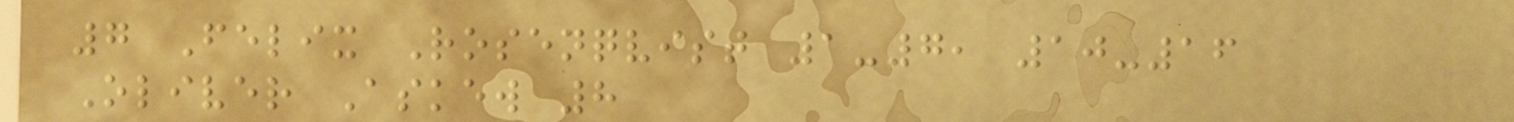7 Felix Rosenqvist 1-7, 10-16
Oliver Askew 8
